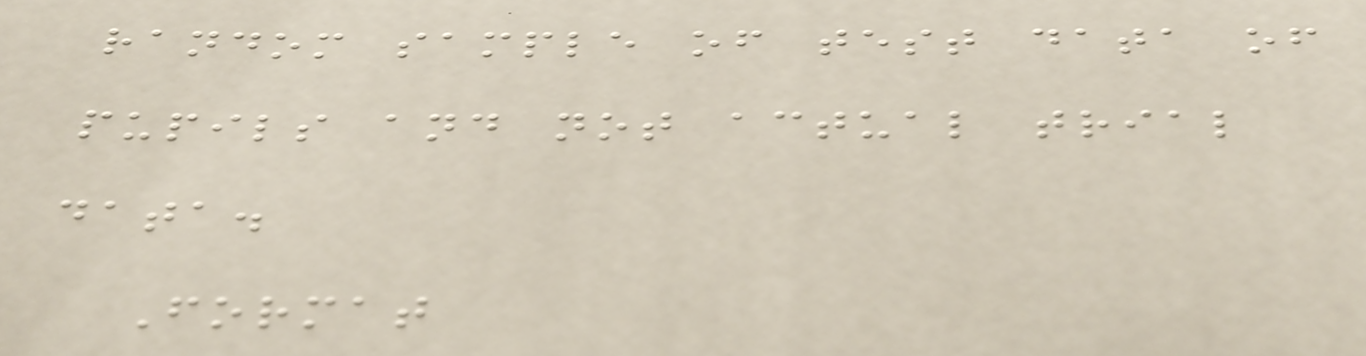random sample of test data of
pupils and not actual trial
data.
Format
